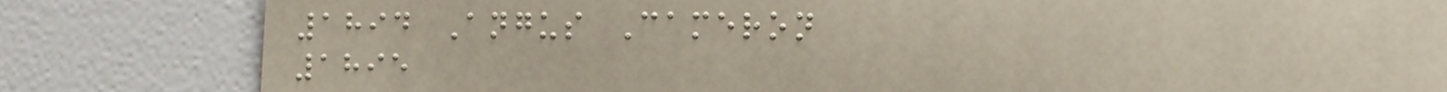1894 Angus Cameron
1895
